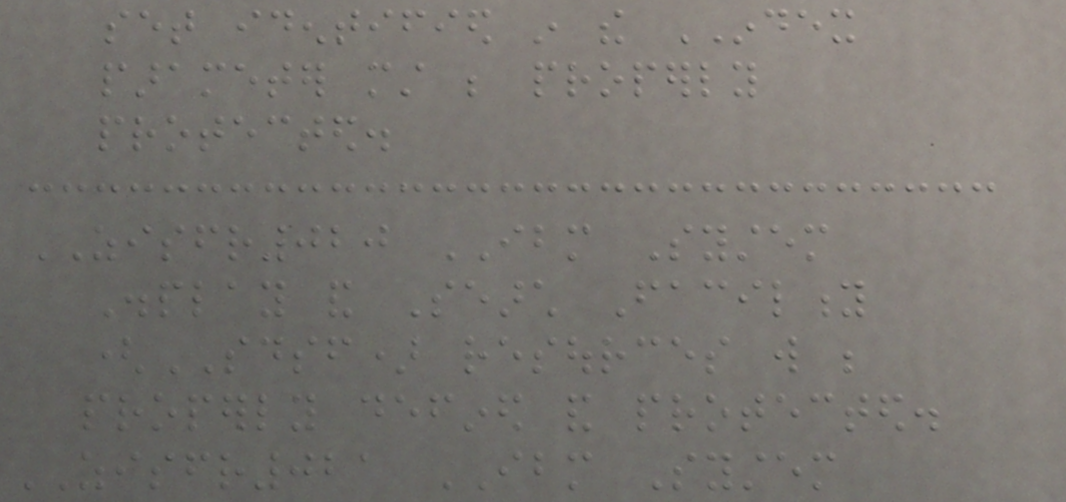set identified in the INDEX
parameter must be properly
protected.
ZISFR020 IBM System
Display and Search Facility
(SDSF) resources will be
properly defined and protected.
ZISFR021 IBM System
